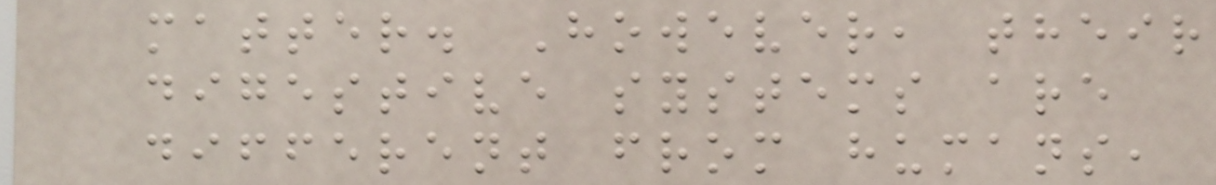matter. However, their
digestive systems are
different from humans,
